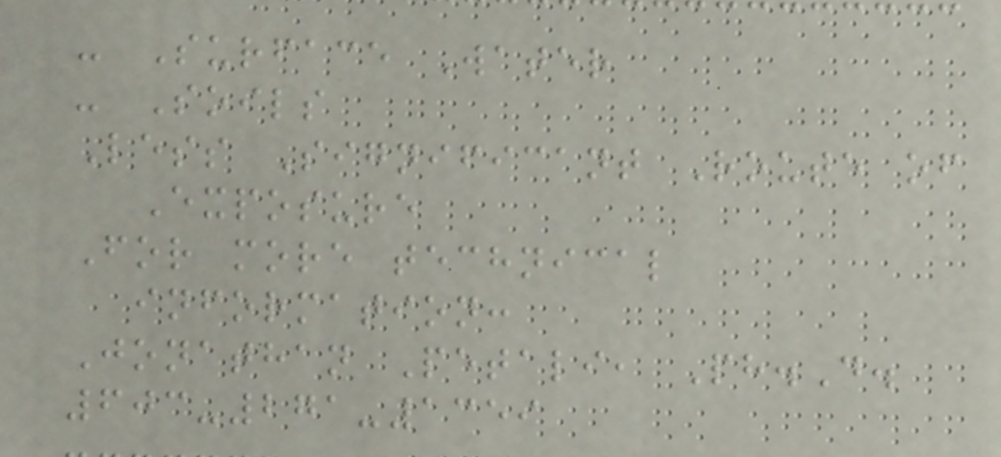- Surface Water
- Soils
Less Significant Route of
Exposure
For more technical
information:
Jonathan Petali, Ph.D.
603-271-1359
